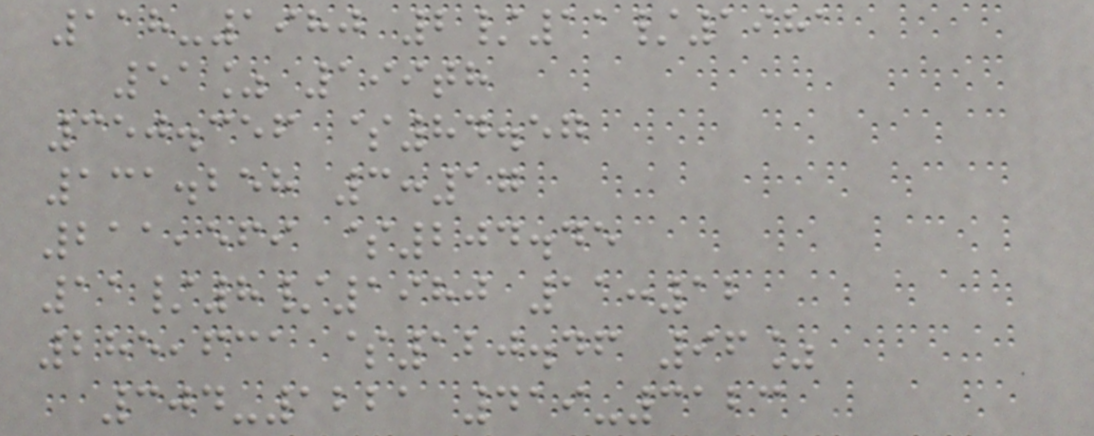118-1980 2/11/1981
51% 199th
350.356 $84.57
131.258 3:17
211,569 $204.45
11/8/1980 11:12
285,631 $120.46 96%
304-1221 419-3123
